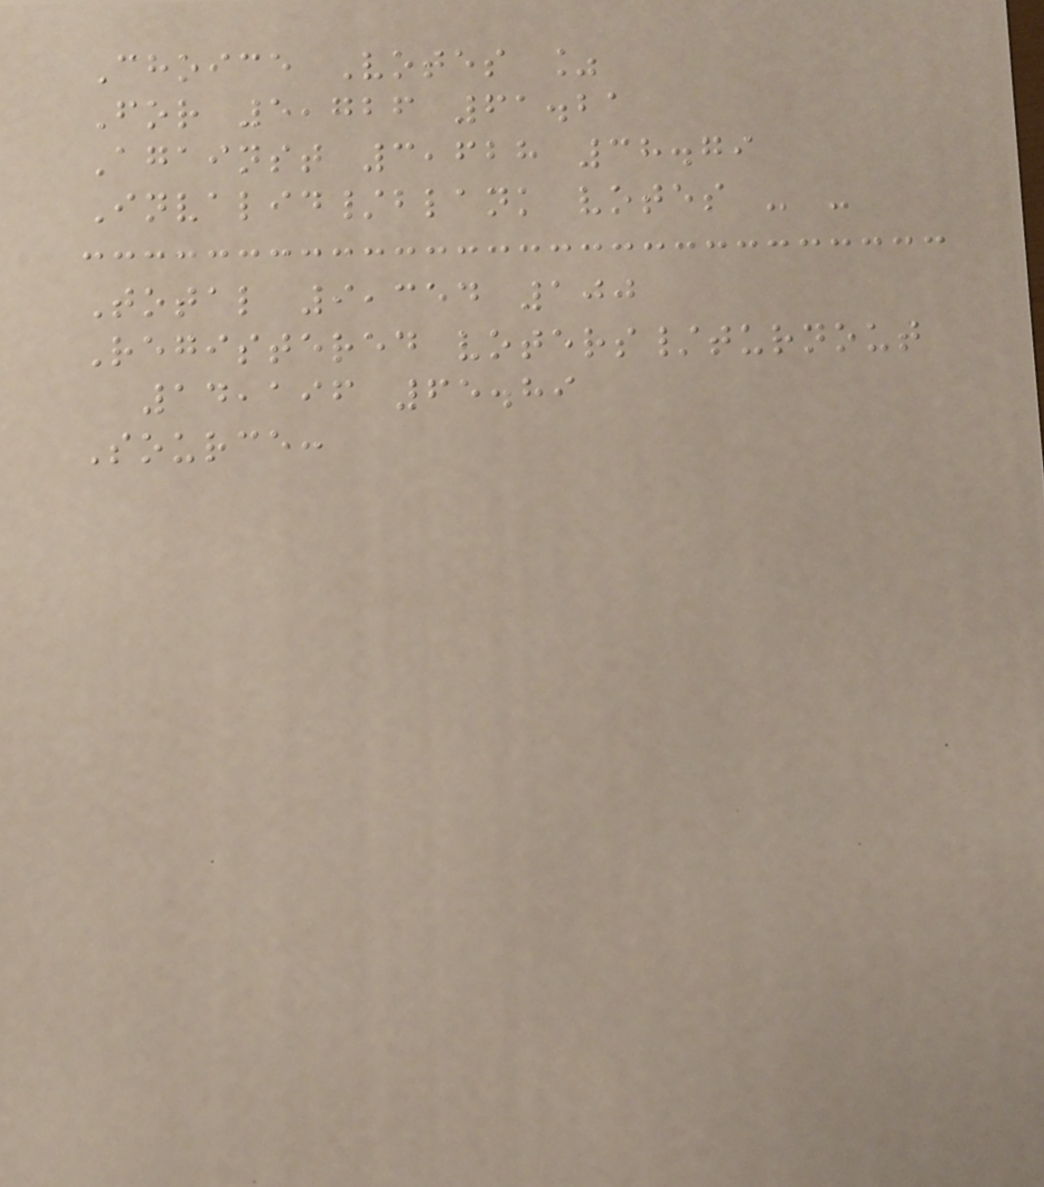Choice Votes %
For 5,726 61.21
Against 3,628 38.79
Invalid/blank votes - -
Total 9,354 100
Registered voters/turnout
14,196 65.89
Source:
